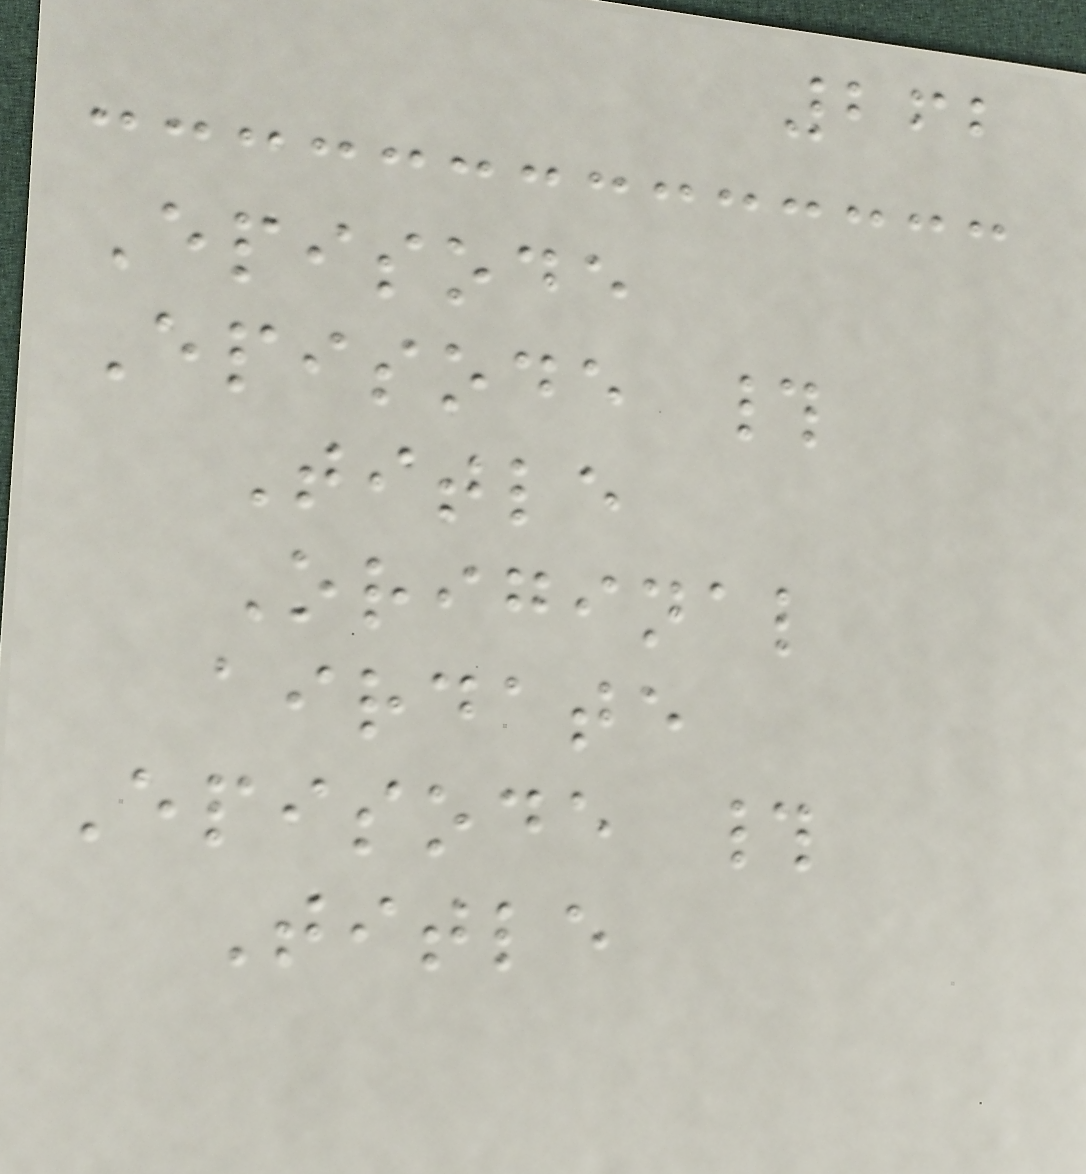262
Episode
Episode #
Title
Original
airdate
Episode #
Title
